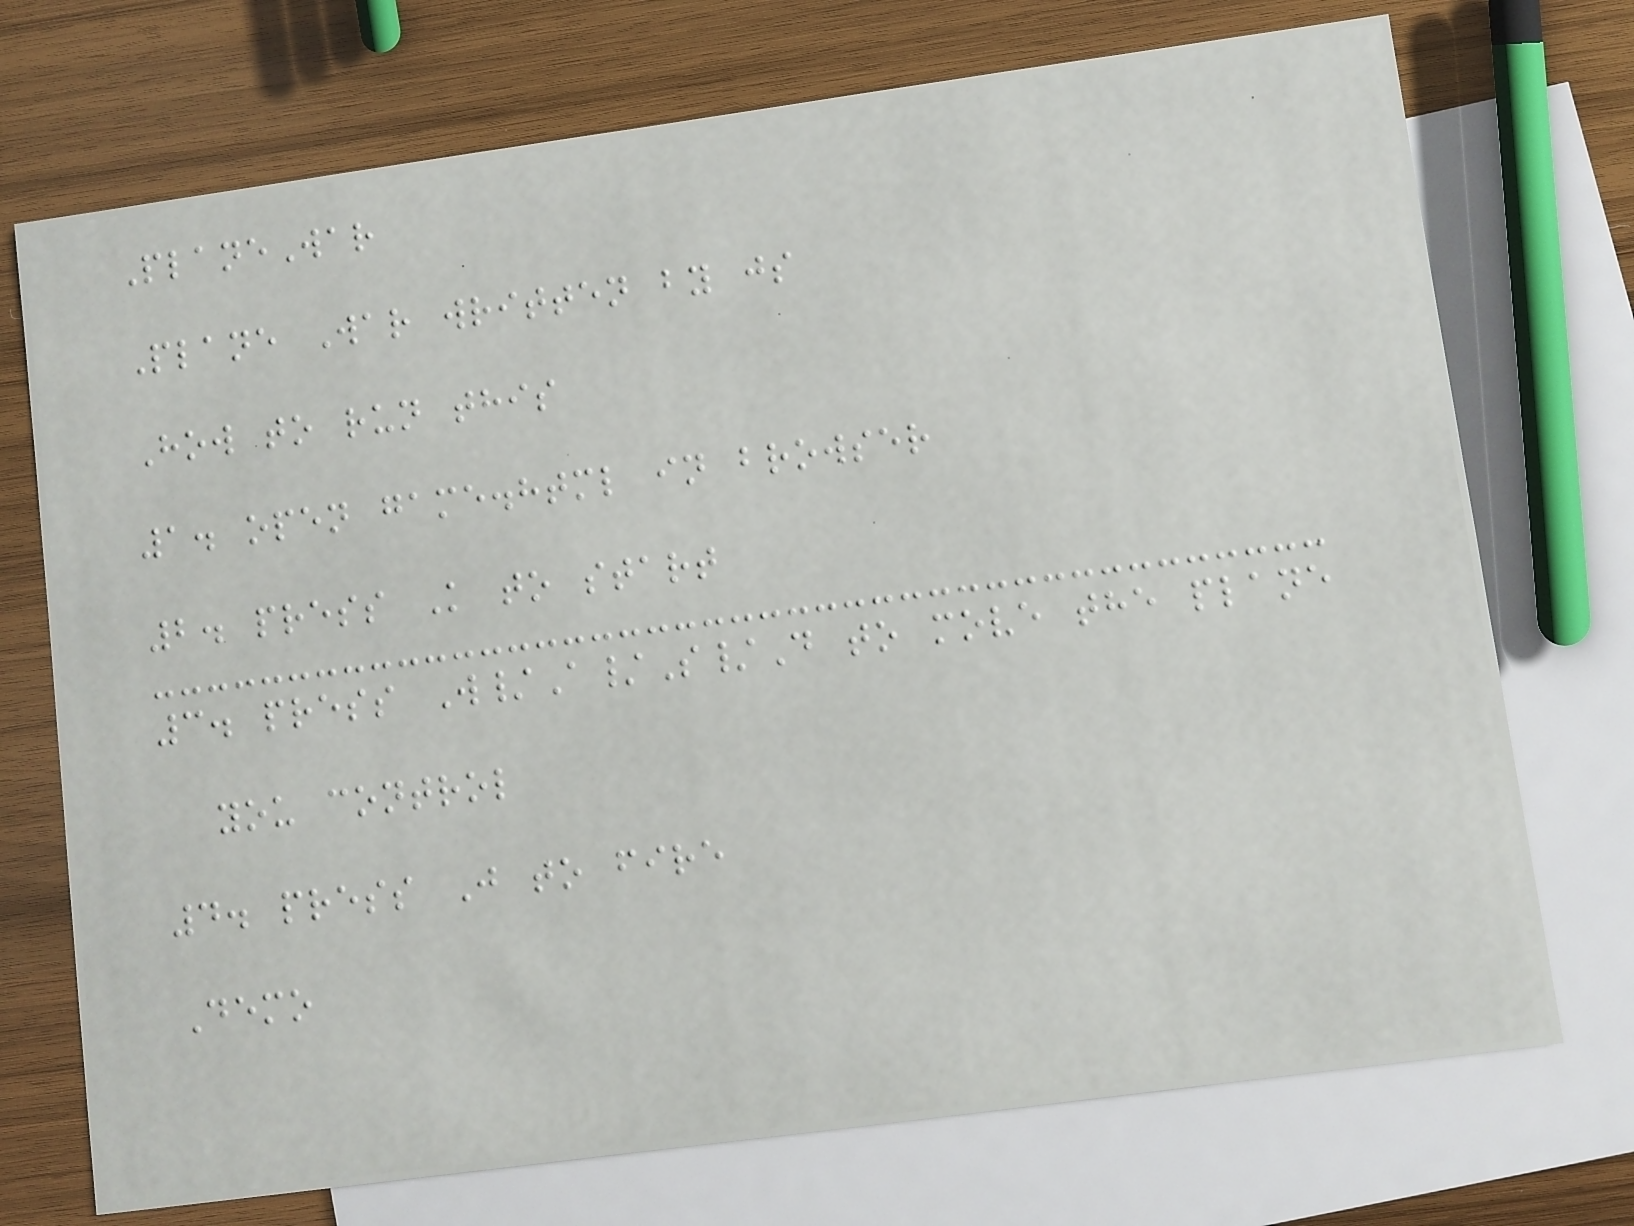PlaneWar
Plane War written by js
How to run this
1. open game.html in browser
2. press K to start
3. press W/A/S/D to move the plane
you control
4. press J to fire
Demo
